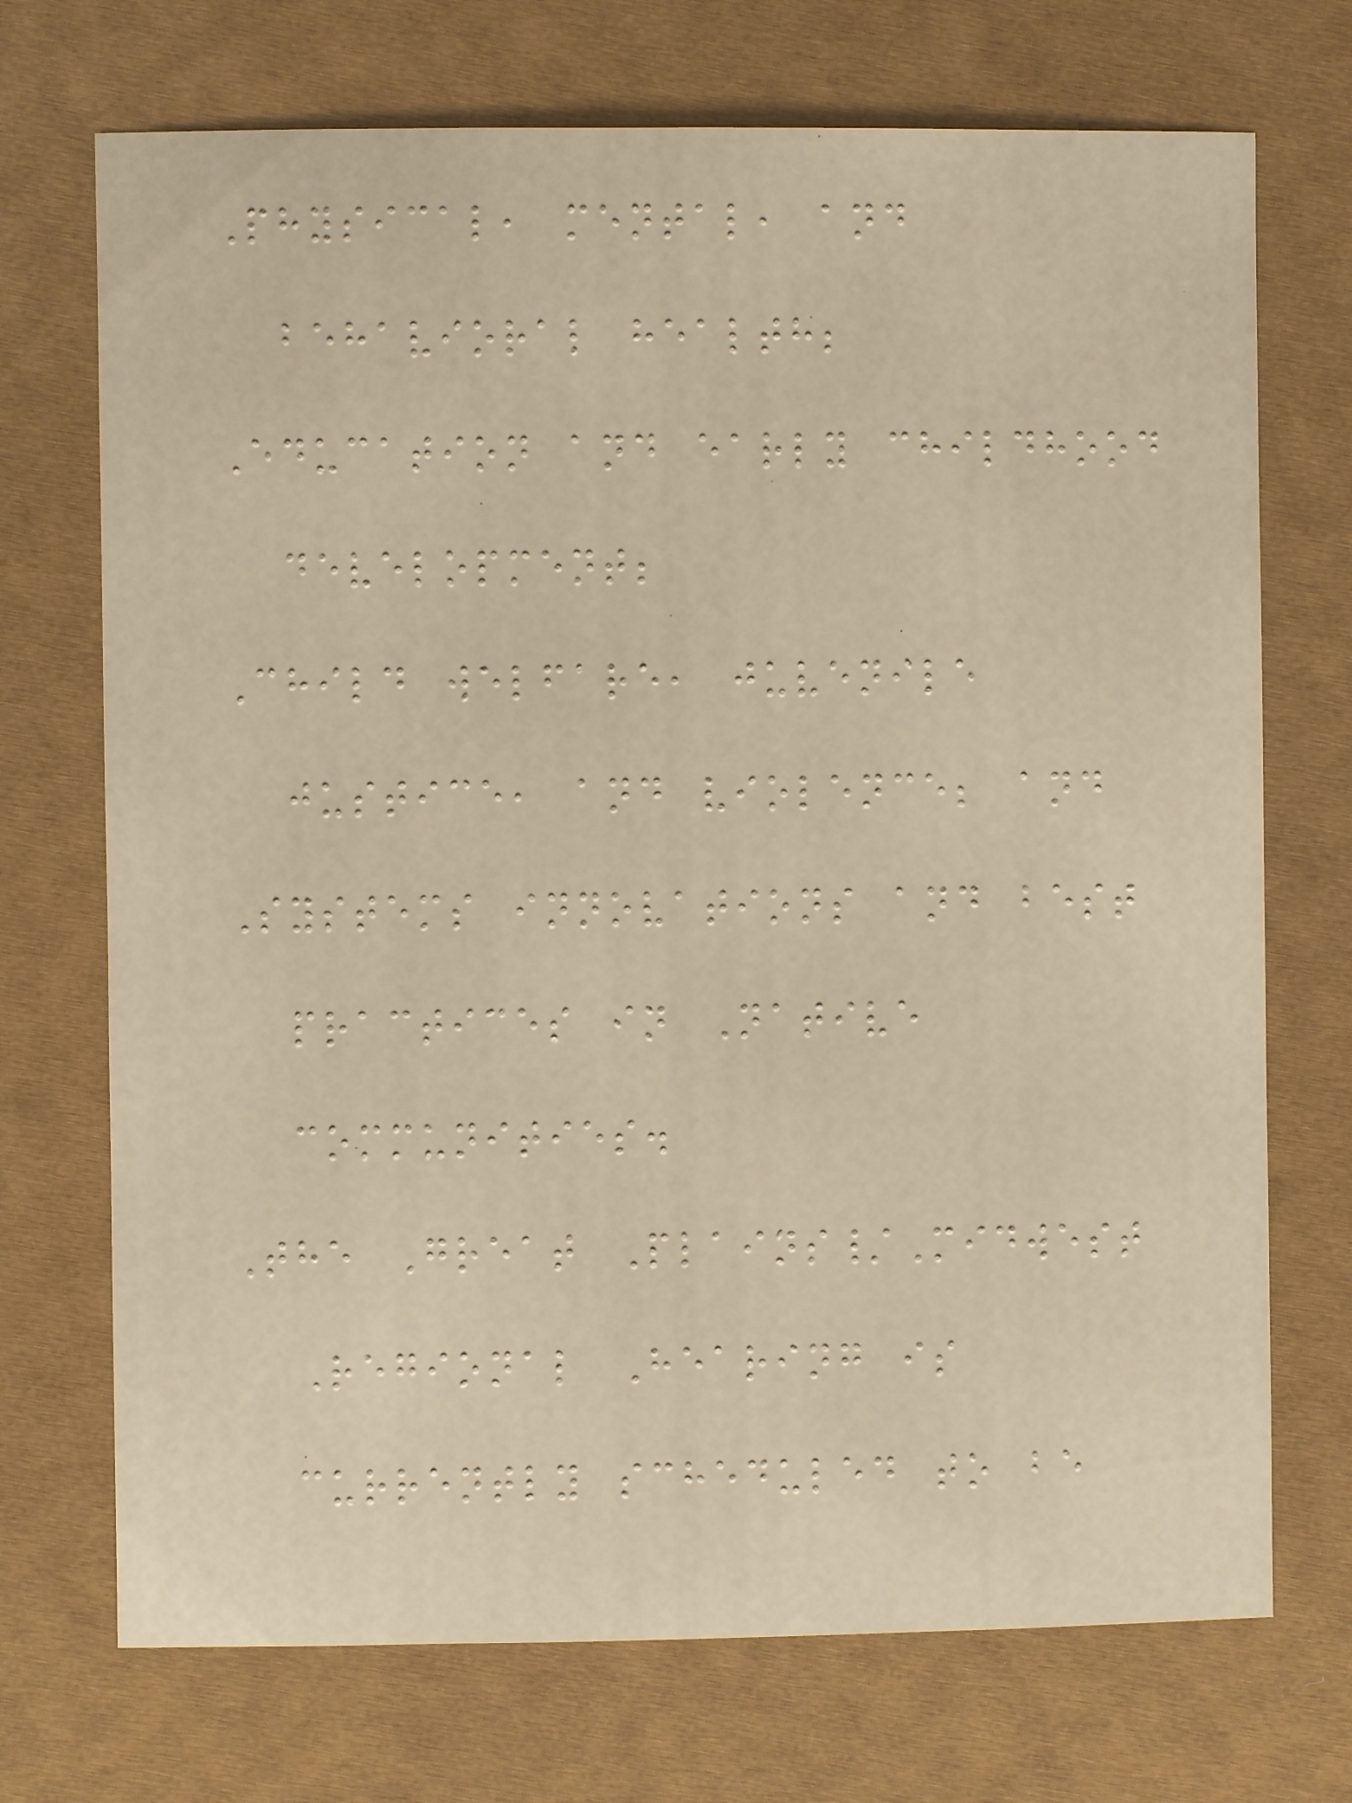Physical, mental, and
behavioral health;
Education and early childhood
development;
Child welfare, juvenile
justice, and violence; and
Systems innovations and best
practices in Native
communities.
The Great Plains/Midwest
Regional Hearing is
currently scheduled to be
